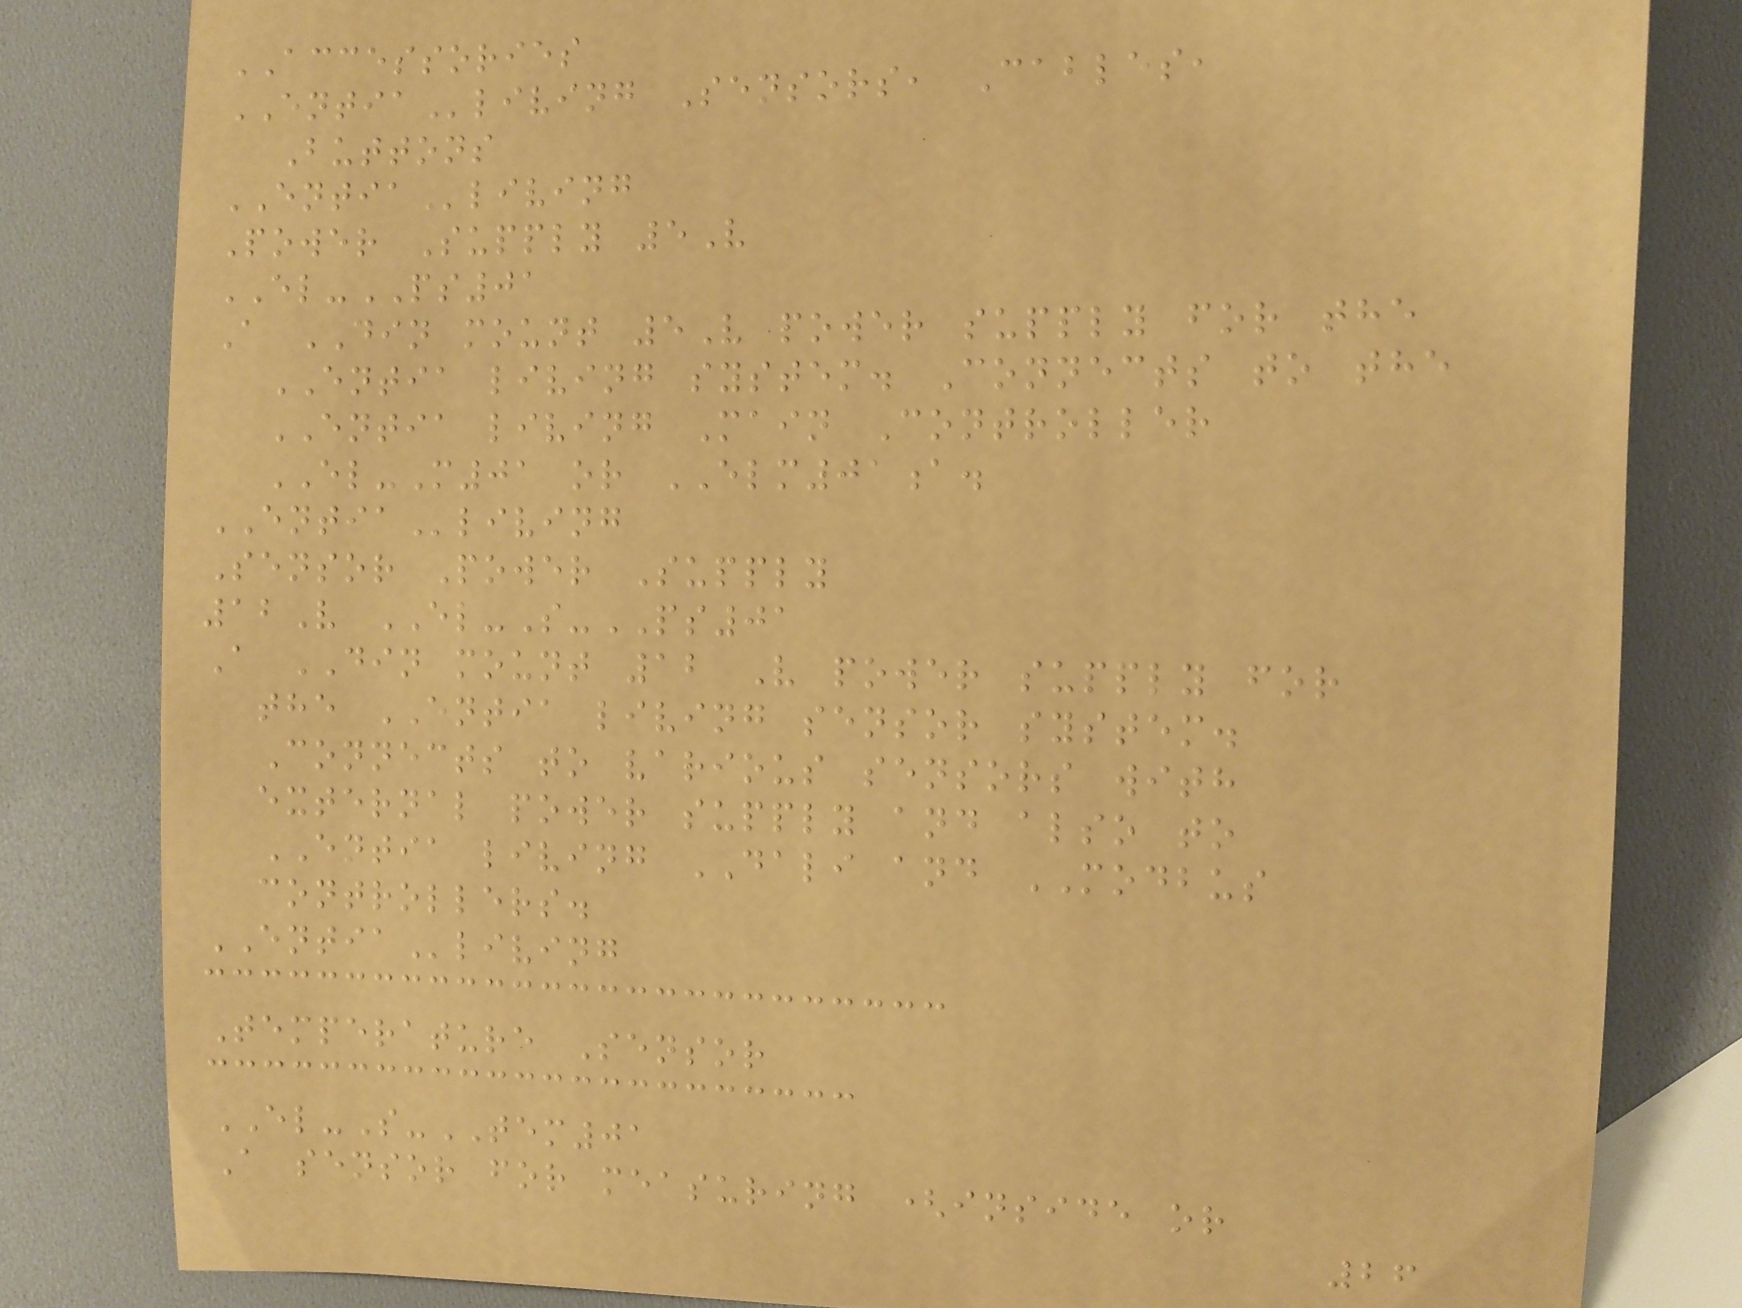ACCESSORIES
ENTIAliving Sensors, Cables,
Buttons
ENTIAliving
Power Supply 5V
EL-PS01
A DIN mount 5V power supply for the
ENTIA living system. Connects to the
ENTIA living Main Controller
EL-M01 or ELM01a.
ENTIAliving
Sensor Power Supply
12V EL-S-PS01
A DIN mount 12 V power supply for
the ENTIA living sensor system.
Connects to various sensors with
external power supply and also to
ENTIA living DALI and MODBUS
controllers.
ENTIAliving
Temperature Sensor
EL-S-TEM01
A sensor for measuring (inside or
26
